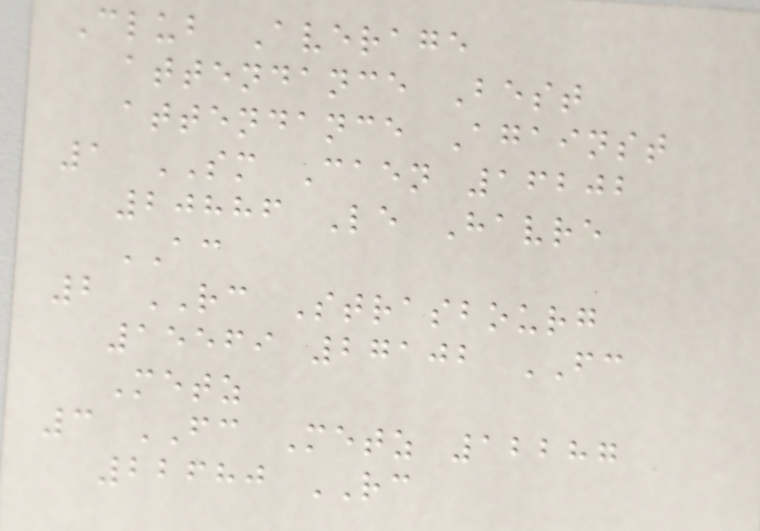Club Average
attendance Best
attendance Against
1 SM Caen 16202
20886 Le Havre
AC
2 RC Strasbourg
15569 27102 FC
Metz
3 FC Metz 12287
22680 RC
